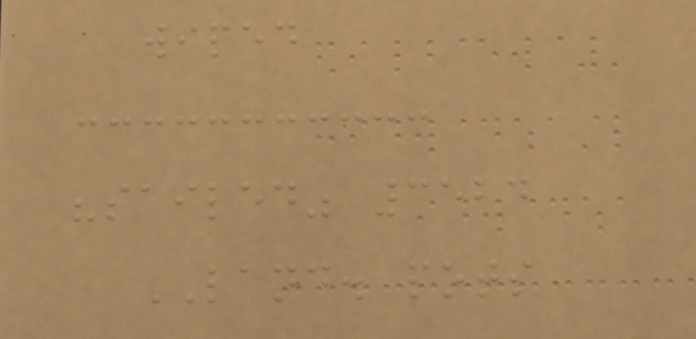wiped
"sailed" 3524
LAND. pots
